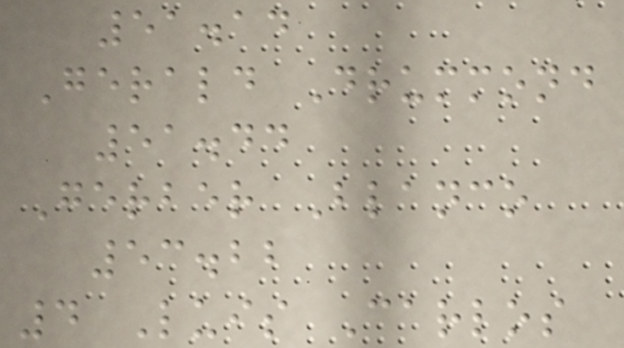51.14
Gerald Drummond
51.44
Gerber Blanco
53.22
4 Luis Carlos
